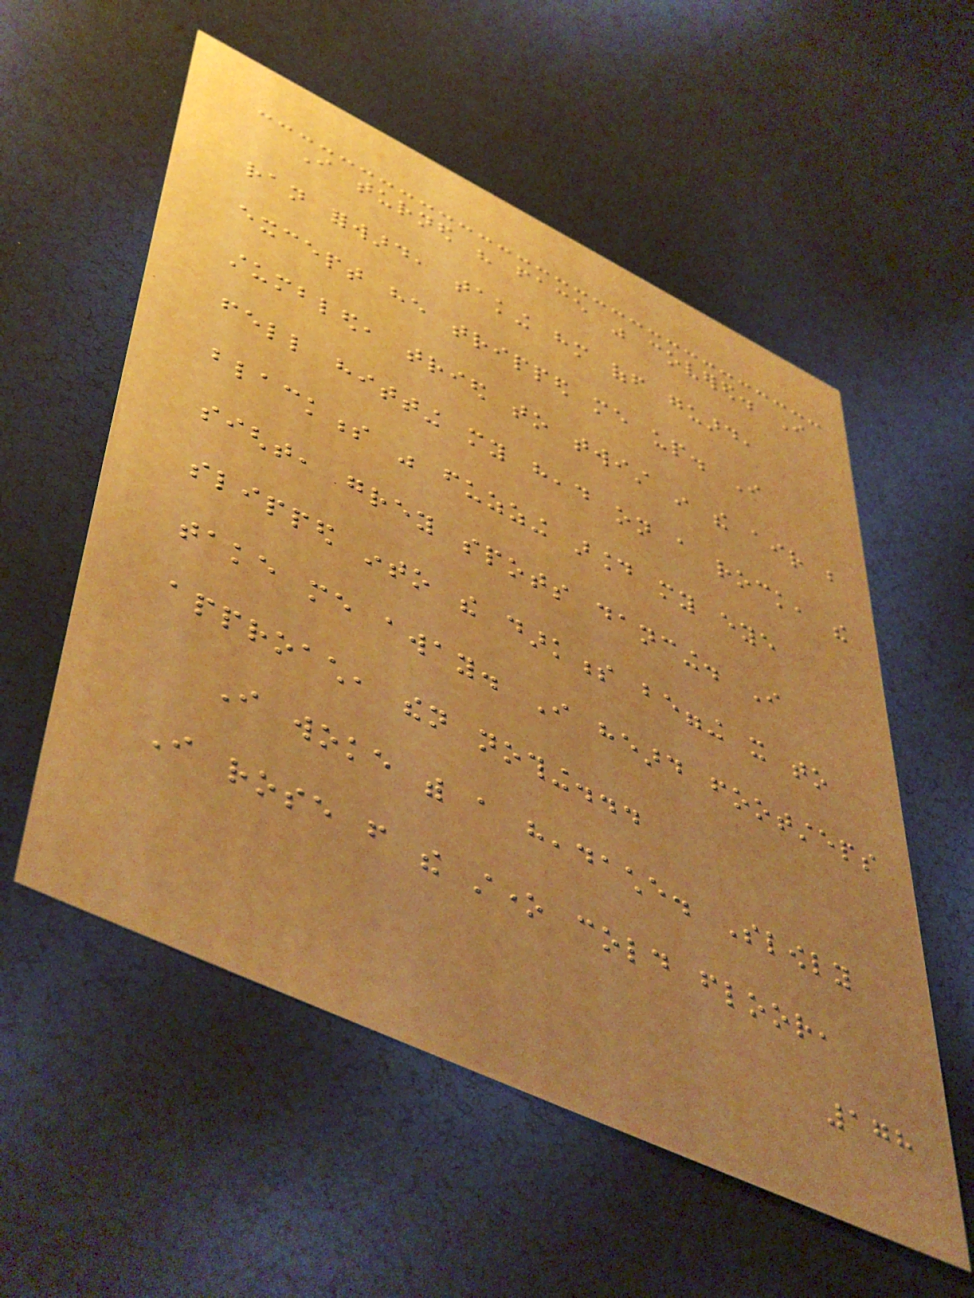I turned his face was covered. I
ran forward, taking him off guard,
except he tripped me up. I
stumbled, tried to twist in the air but
fell hitting my head on a rock, the
blackness was fuzzing around my eye
sight, grey spots dancing. I
slipped into the darkness begging it to
take me away. I heard footsteps
approach, then nothing...
I woke with a headache. Slowly
I rose from the stone cold floor,
178
